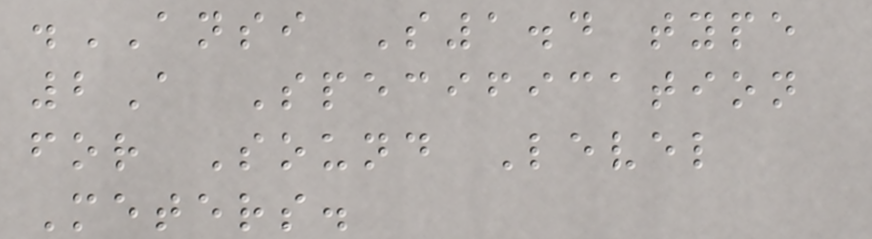.ANSI S1.4 type
2A Specification
for Sound Level
Meters.
